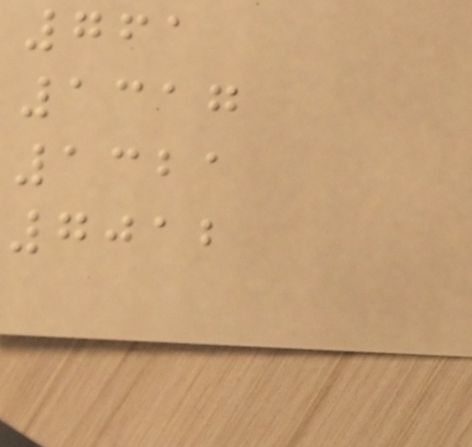761
1317
1321
7012
